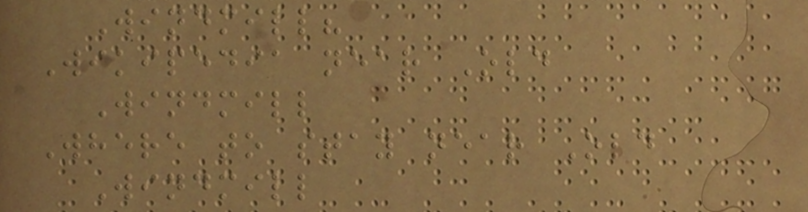Windmill?
Wikipedia near Old
Windmill
Where to stay near Old
Windmill
